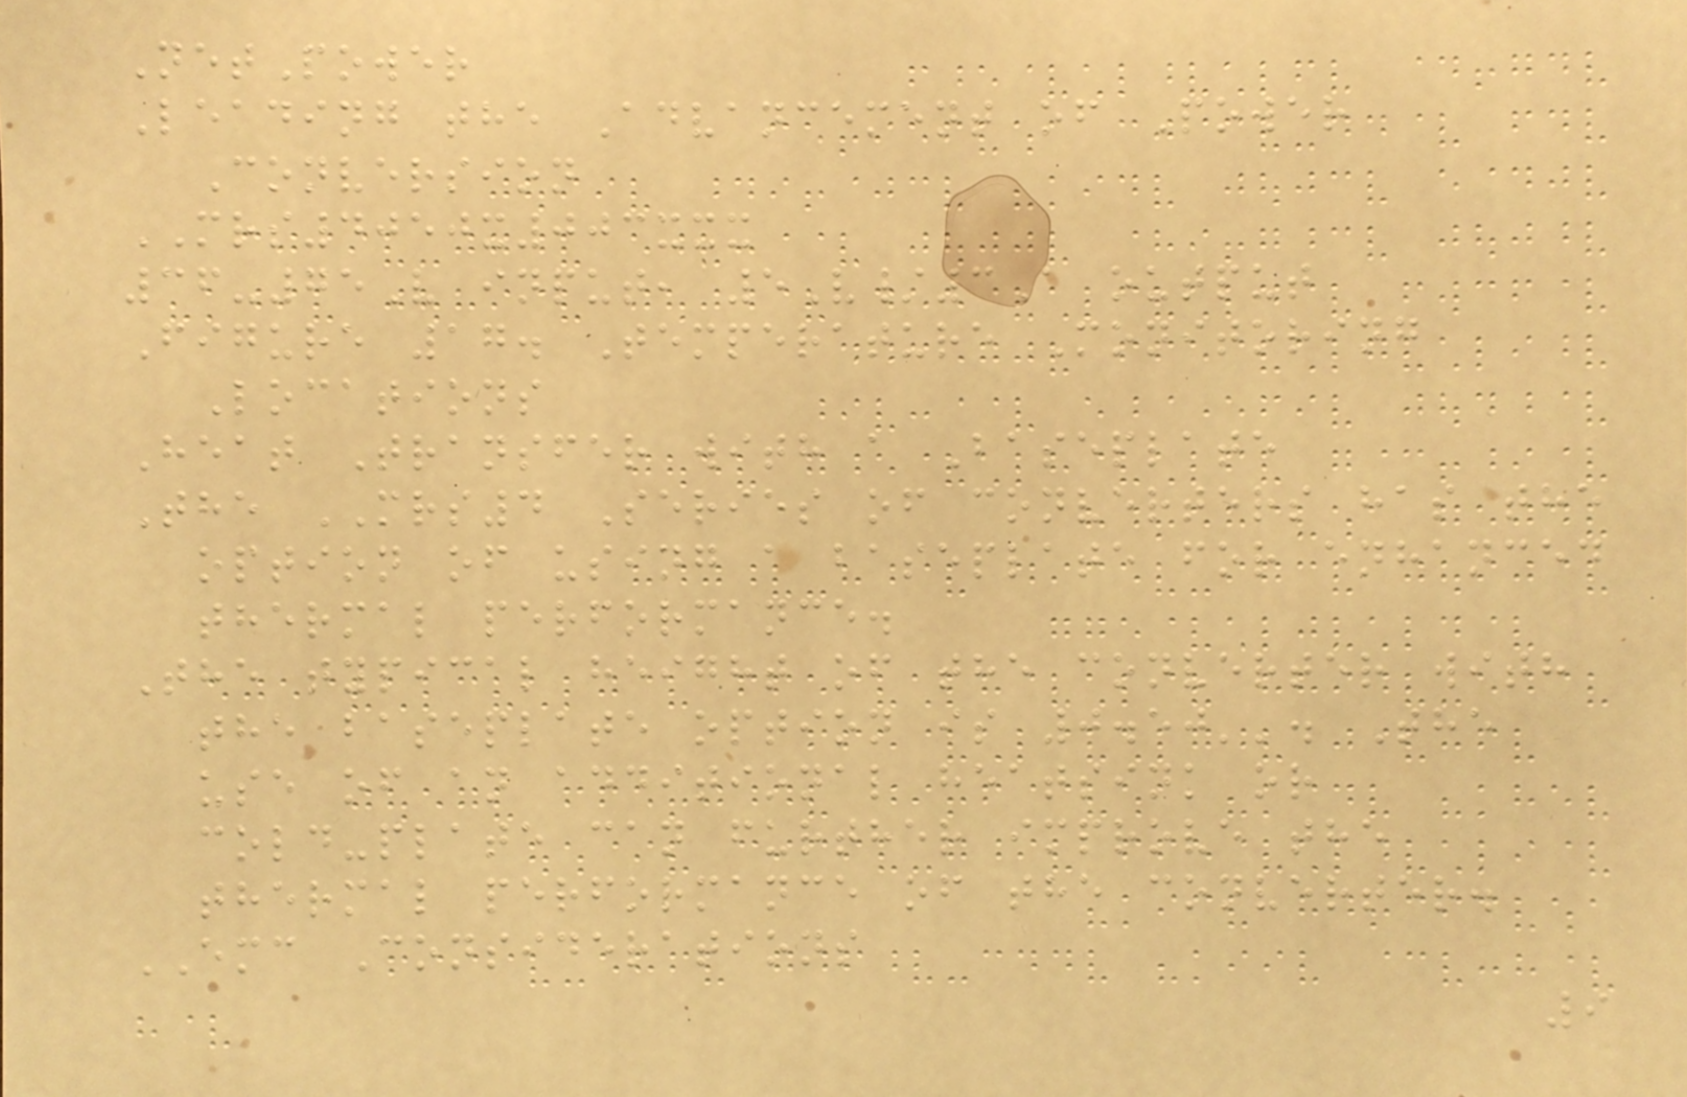NetPower
Leading the Advancement of Power
Conversion
MRS4050x003xxx
36-75V input, 5V/3A output
Figure 17. Temperature Monitoring
Locations
Heat Transfer with a Baseplate
The MRS4 Series of converters has the
option of using a baseplate for enhanced
thermal performance.
The typical height of the converter with
the baseplate option is 0.50''. The
use of an additional heatsink or
cold-plate can further improve the
thermal performance of the converter.
EMC Considerations
9
